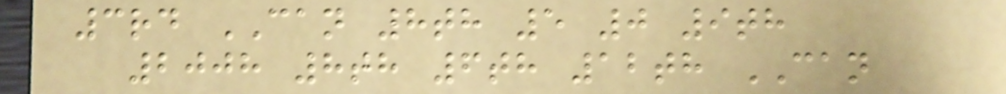3rd CAN 8th 5 0 9th
2008 8th 6th 12th CAN
